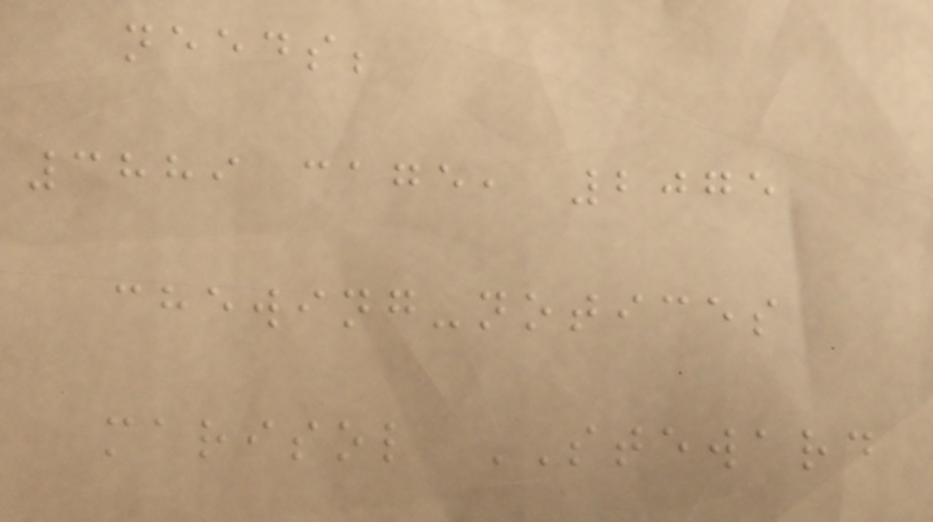needs;
3889 cage, 2075
chewing-notices
marisol STEWARD
